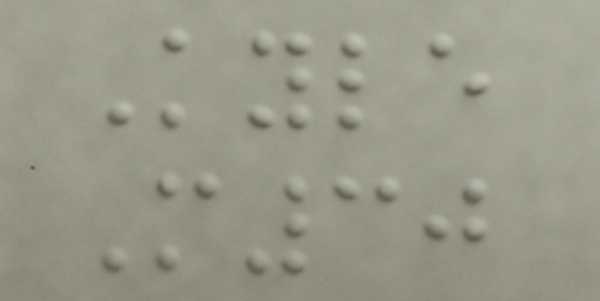Kyle
M30
